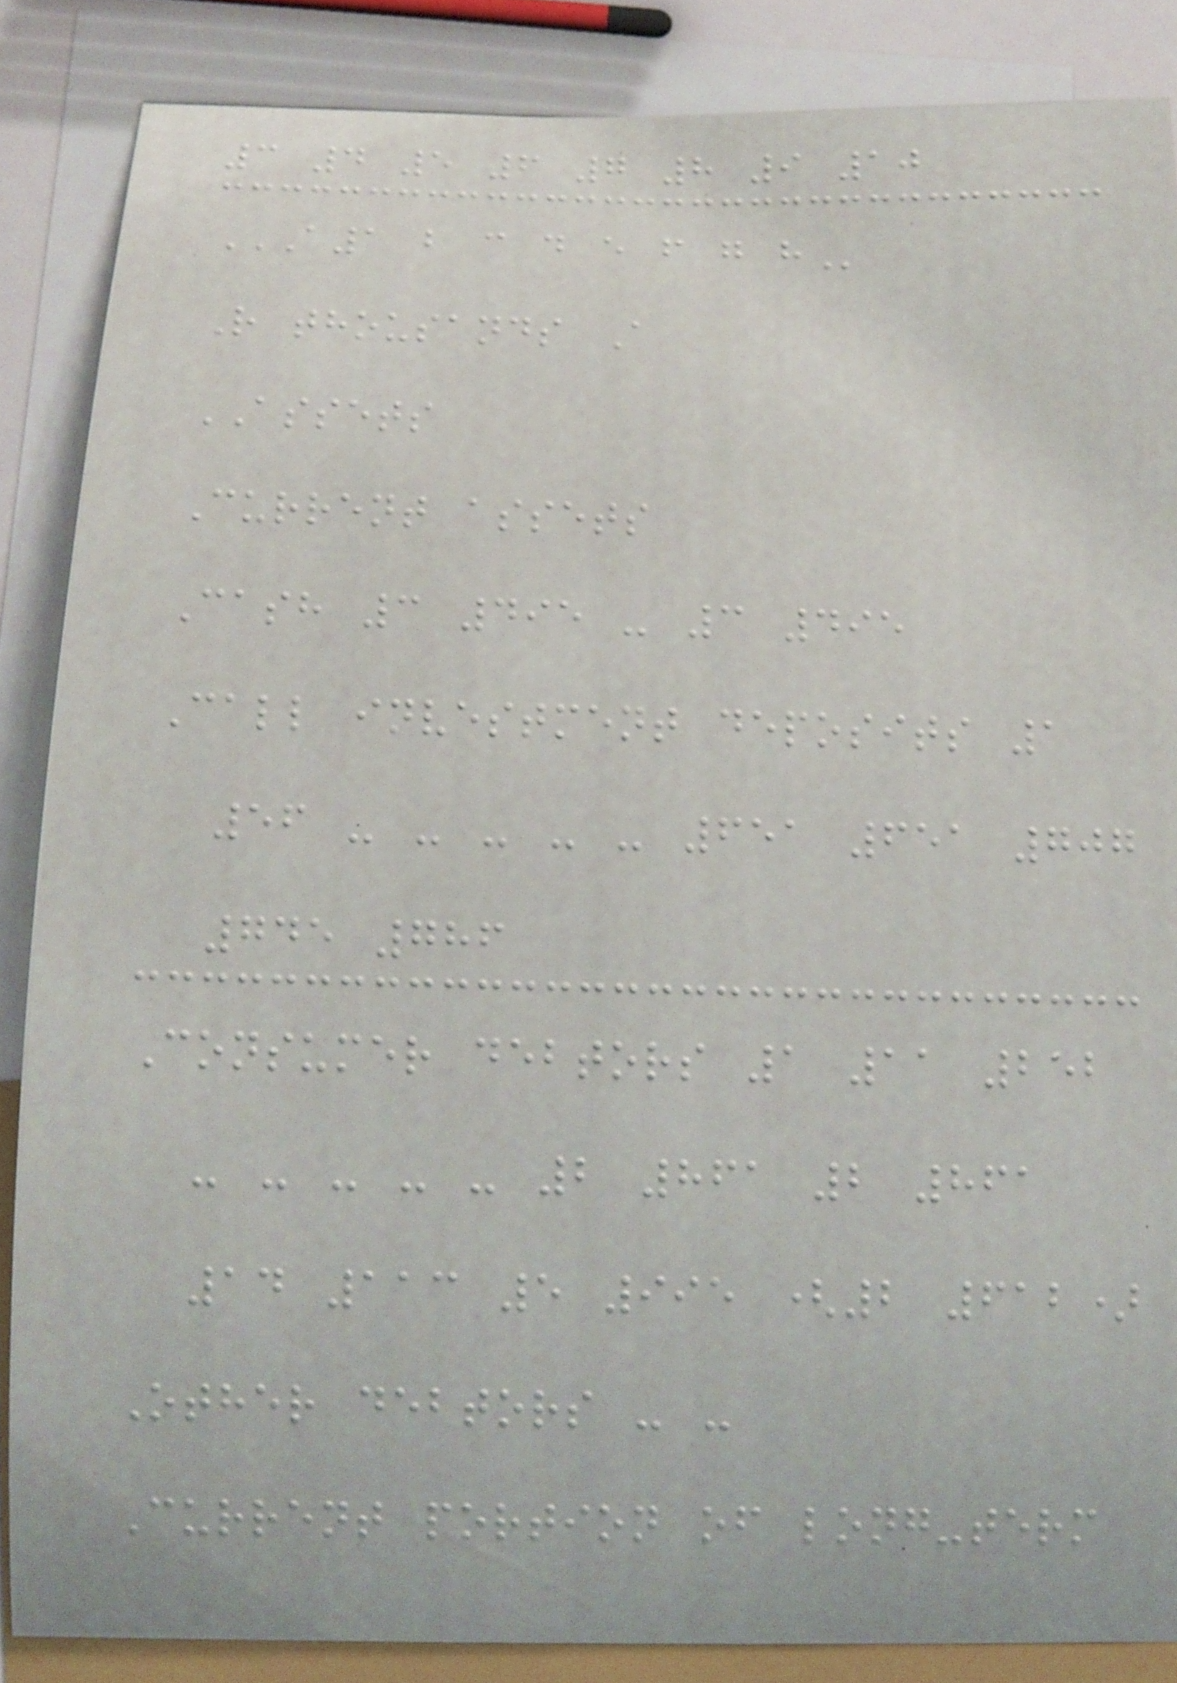3 4 5 6 7 8 9 10
A1 B C D E F G H
R thousands A
ASSETS
Current assets
Cash 3 495 - 3 495
Call investment deposits 1
56 - - - - - 651 651 707
745 786
Consumer debtors 1 11 252
- - - - - 2 861 2 861
14 113 5 995 (2 612)
Other debtors - -
Current portion of long-term
